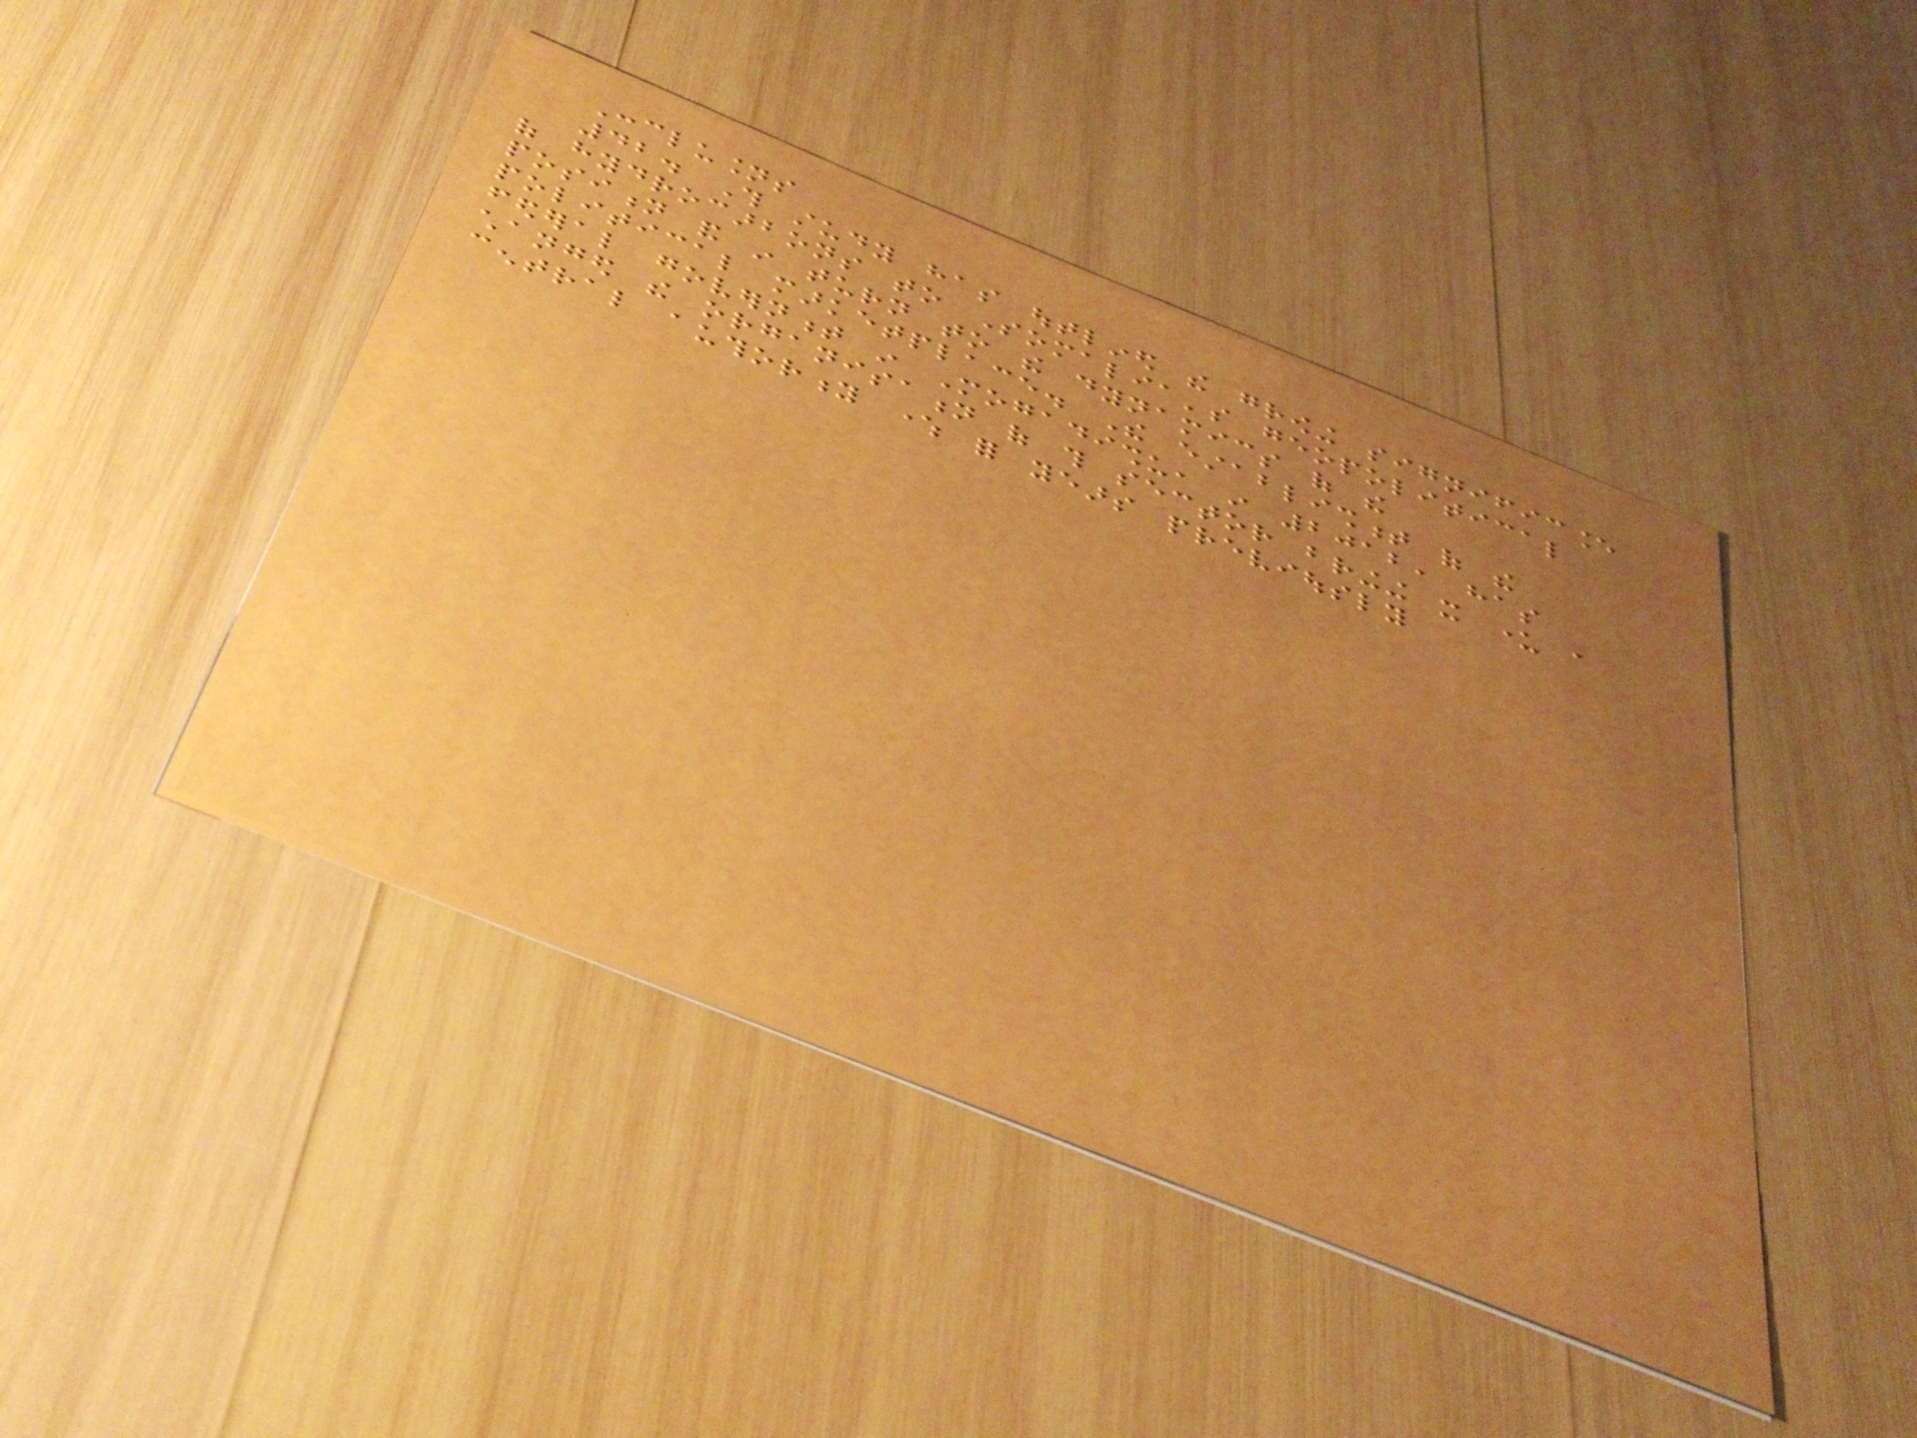Conclusions
42. This study has outlined the growing significance
of hydrocarbons to Somalia's geopolitical
position and in turn to the dynamics of the
political marketplace. The establishment of the
federal government in Mogadishu, in 2012, has
changed the organisation of this sector bringing it under a
central authority where for years previously
